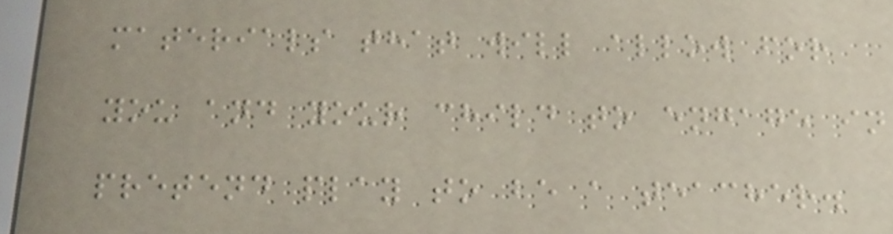materials that will allow for
you and your child to engage in
pretend play to be a teacher.
